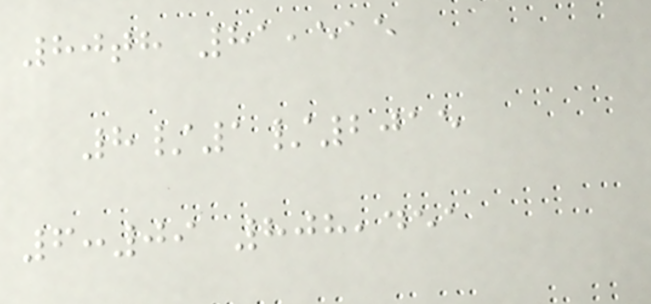80th 81,515
8/1/2015
6:09 808,451
